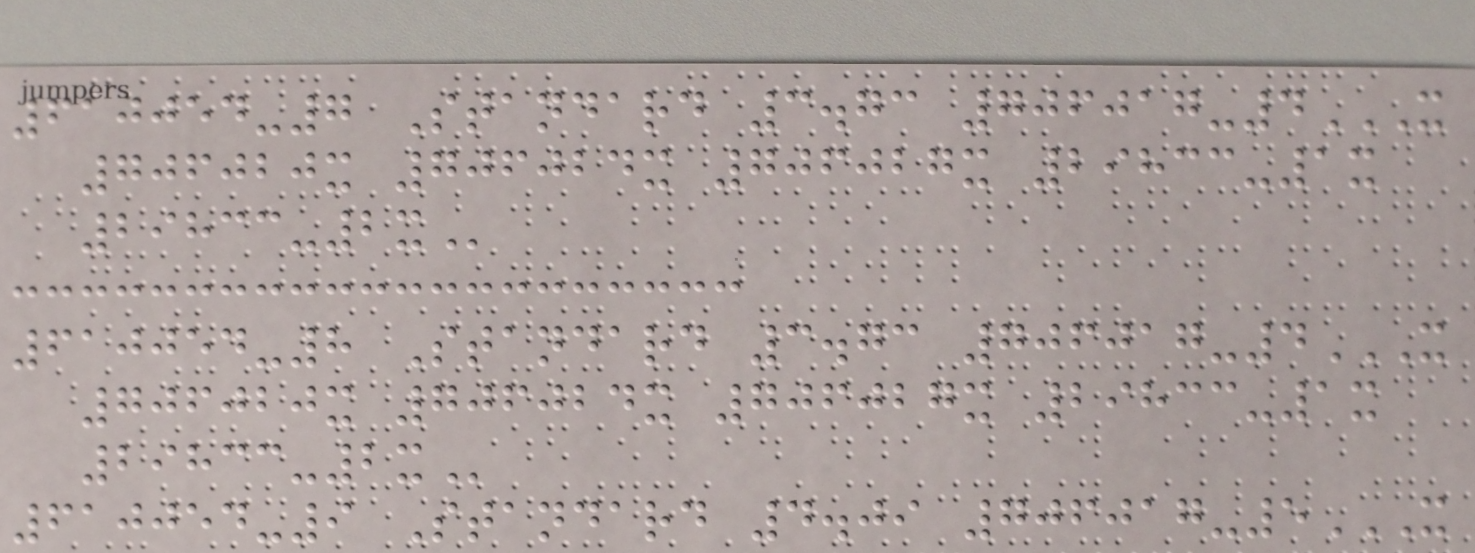610054-7 Standard 3.73 706017-4X
706020X 706024X 706027X 29833-1X
29833-2X
610054-8 Standard 3.73 706017-4X
706020X 706024X 706027X 29833-1X
29833-2X
610054-9 Standard 4.09 706017-5X
